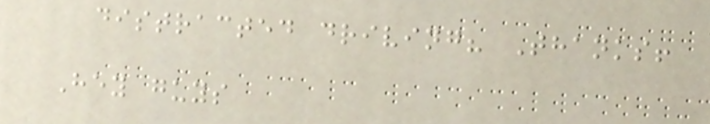distracted driving? Thanks!
Hey guys
